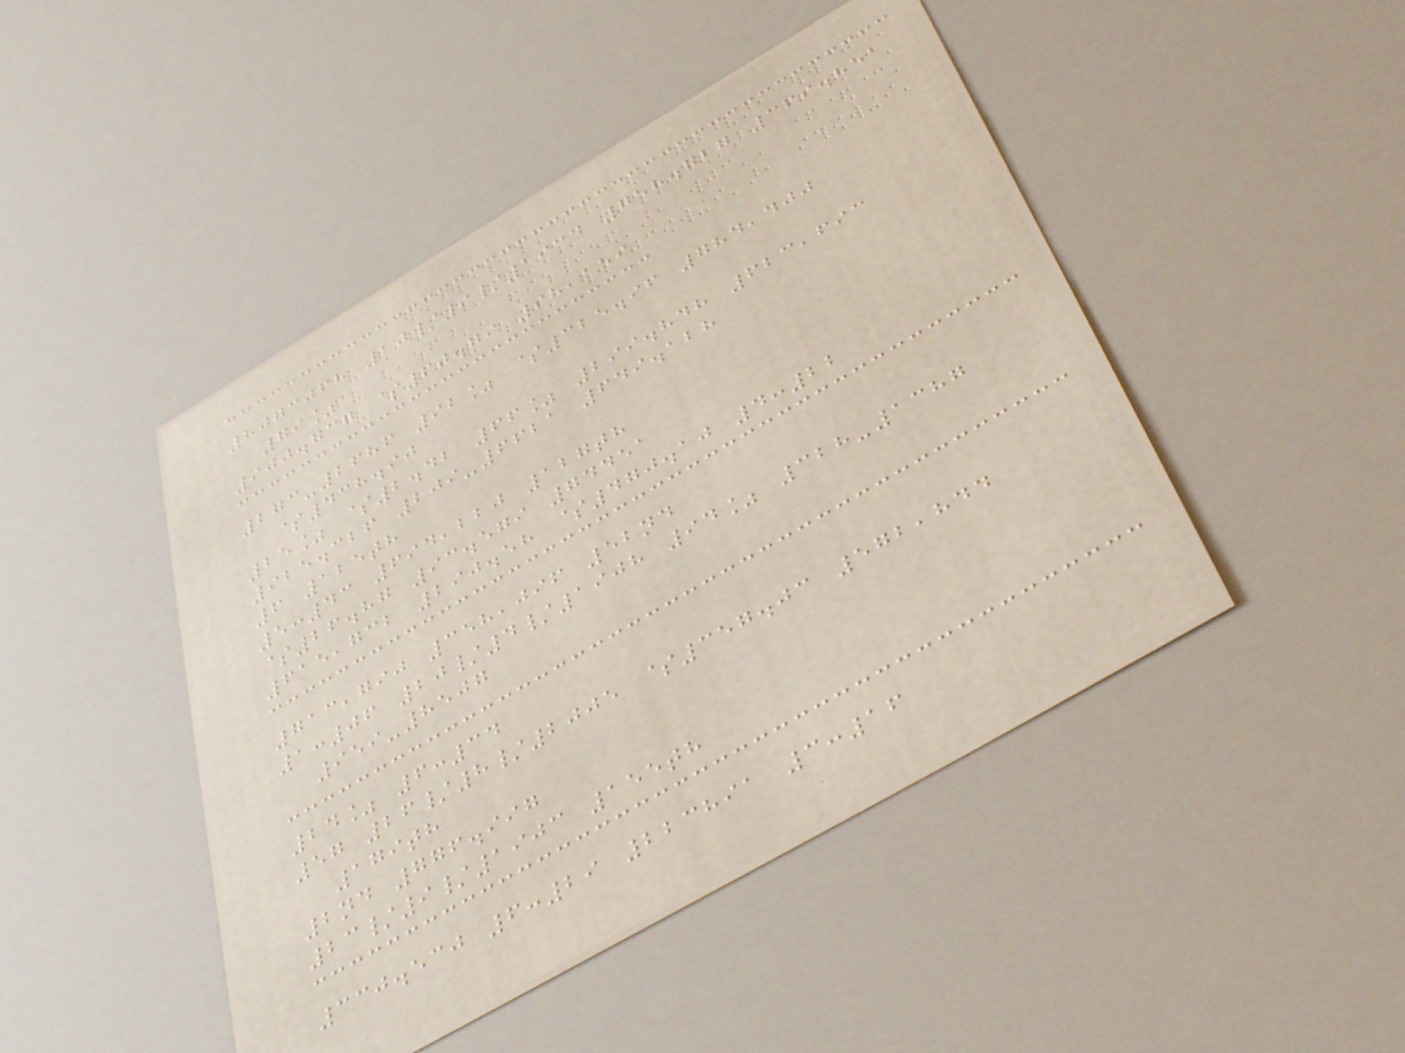8073068 10/9/1934 758.727 369.851
79%
900.737 $60.79 98,159
273-2686 92% $325.96 784,400
$438.90
25% $2.42 66% 299.848 623,693
925.326 209-6621 649.128
6 125th
5:43 694,220 127th
$26.87 93.579 74451
615,732 290.58 $470.10 4:22
713,790 358,096 52nd
1:06 20/4/1908 94% 328-1387
959-8507
24% 6:34
57 26/8/2005 $357.03 572,844
179th
2nd 776.997
23/9/1903 155th
330.530 6:29 223891 3:16
